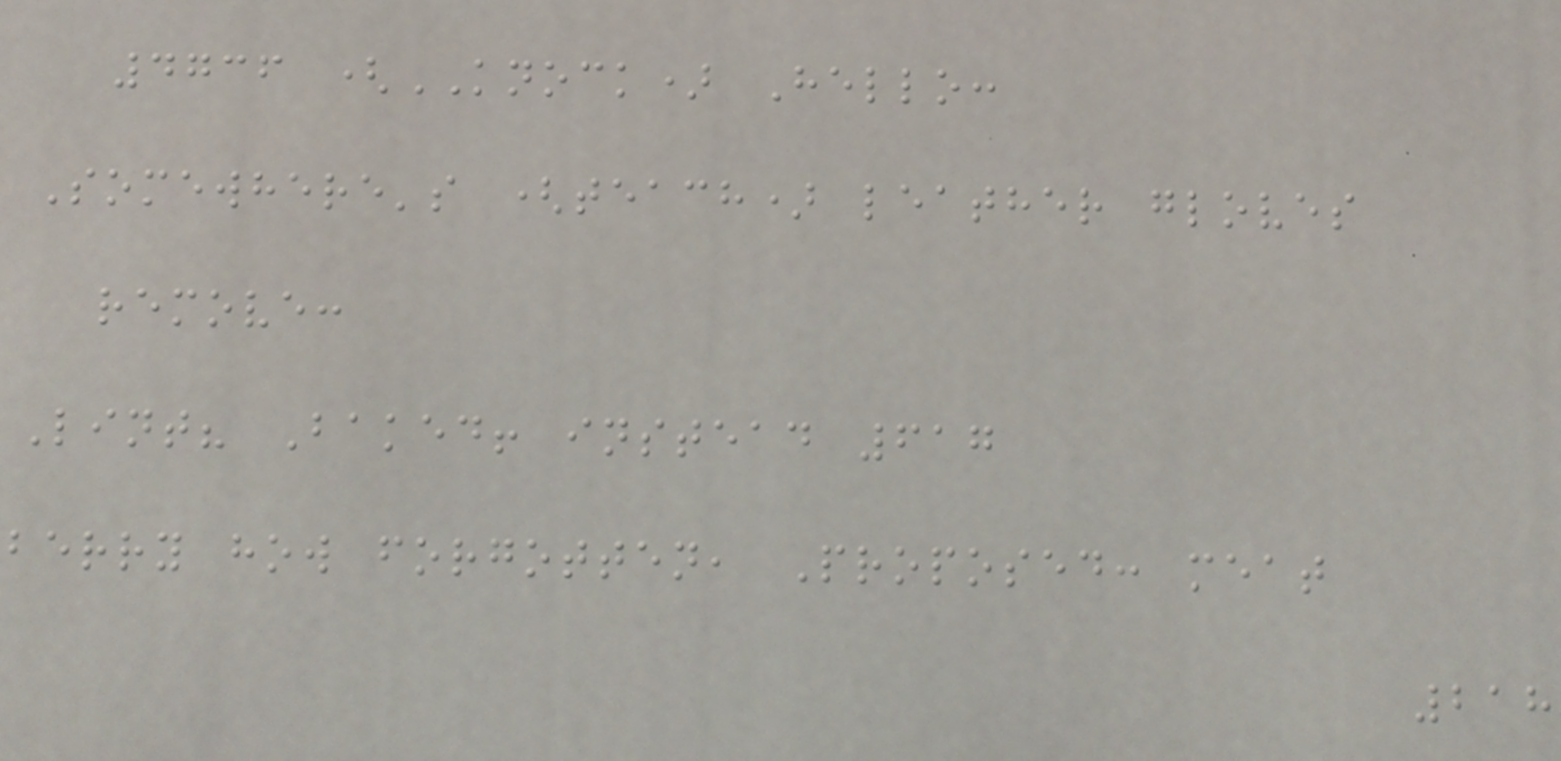4736 (KNOCK) Hello:
Somewhere's (teach) leather gloves
remove:
Lint? Baked! instead 617
berry how forgotten, Proposed: meat
218
